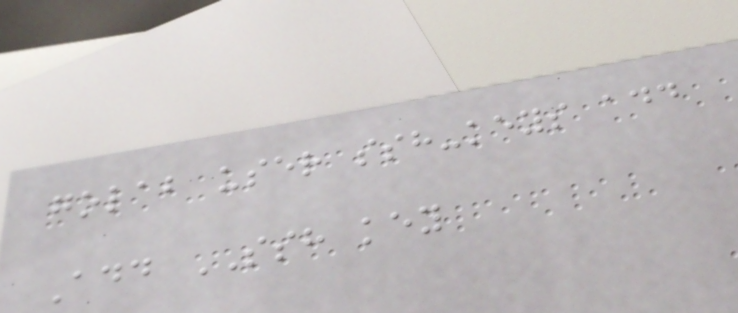golab user ssh-keys add
Add SSH key
